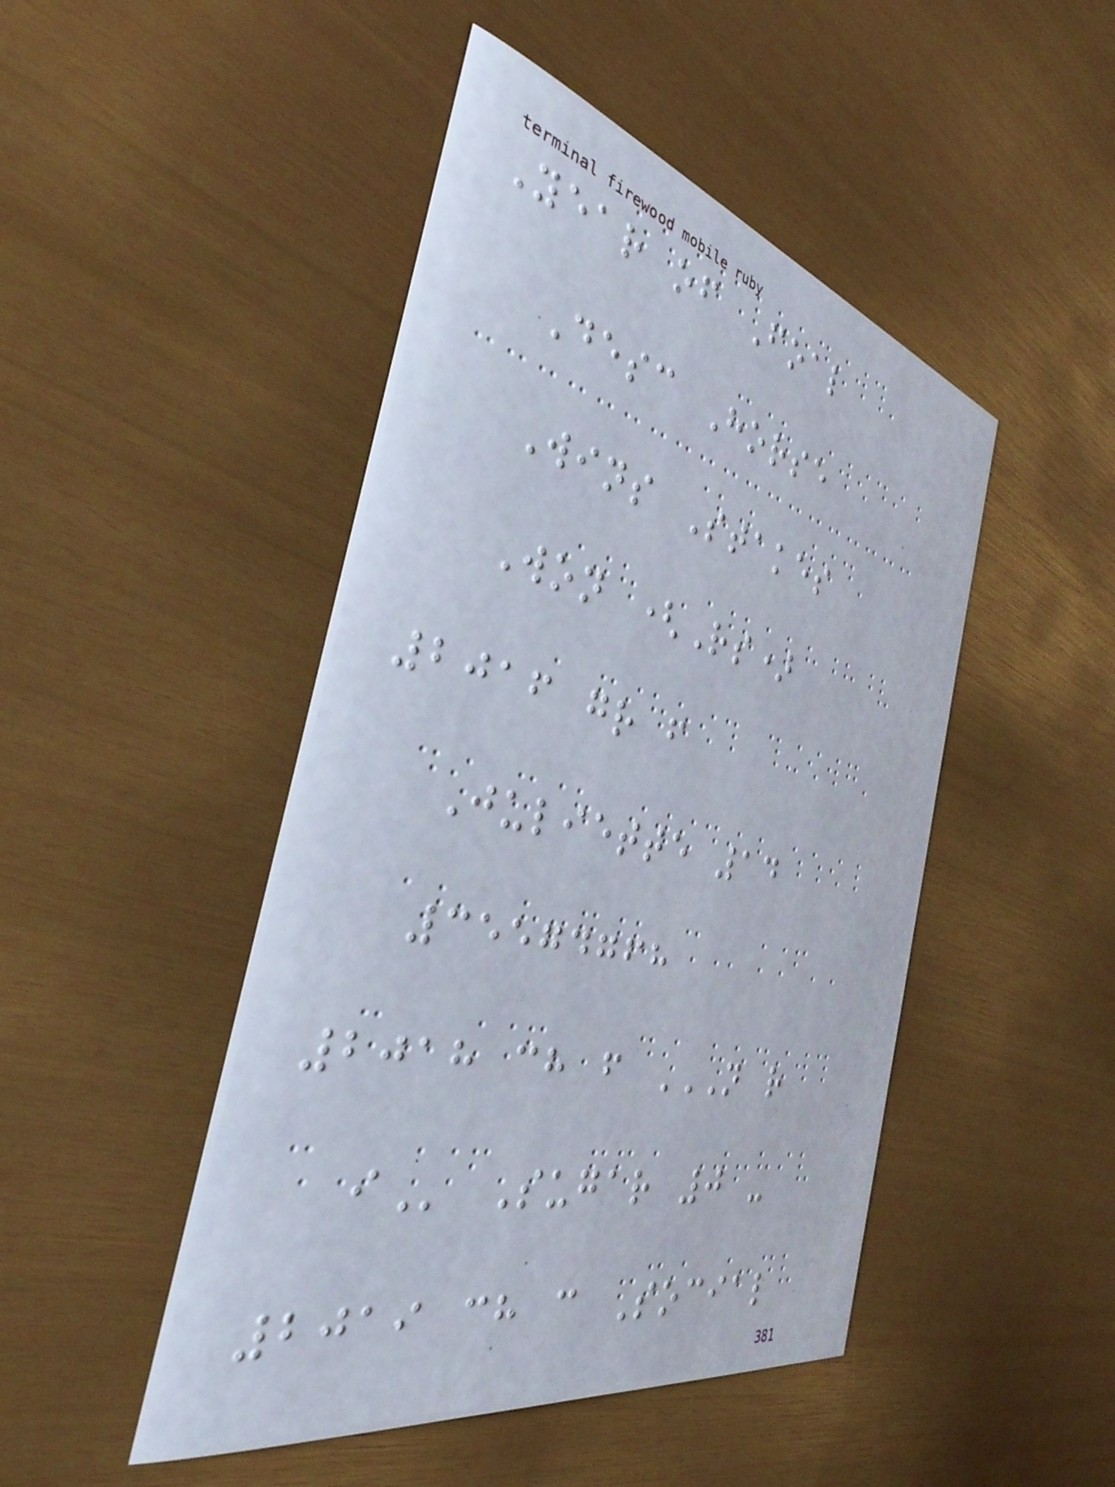Year of Foal
Desc Horse
Wins Stakes
Won (Rs)
2016 gr f
Juliette 14
35574768
2018 ch f N R
I Sugar 0 -
2019 ch c Social
